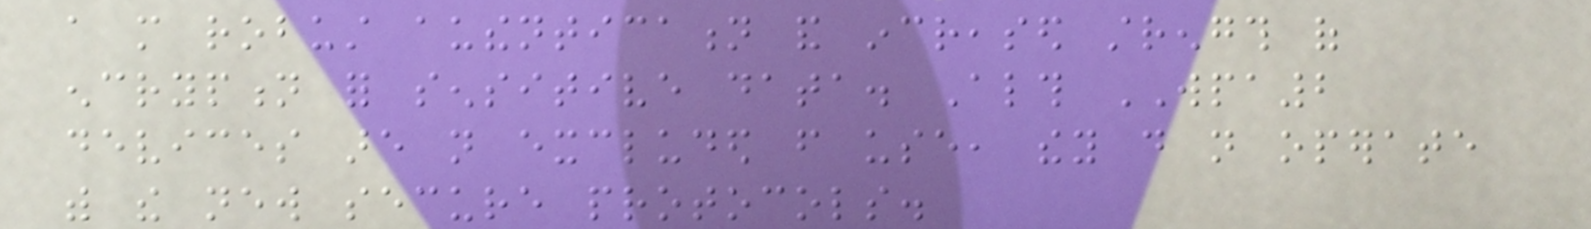a more robust authentication and increased strength of
encryption for sensitive data. Although WPA2
devices are not excluded from use, they do not operate
with the new secure protocols.
